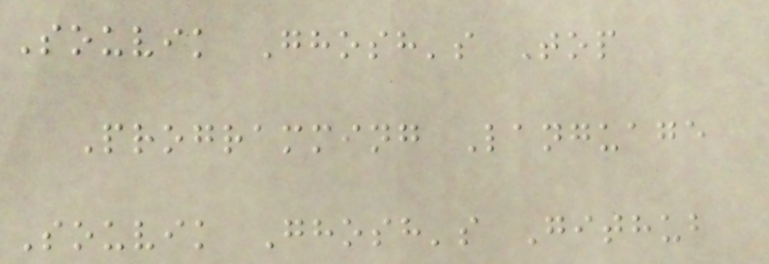Souvik Ghosh's Top
Programming Language
Souvik Ghosh's Github
